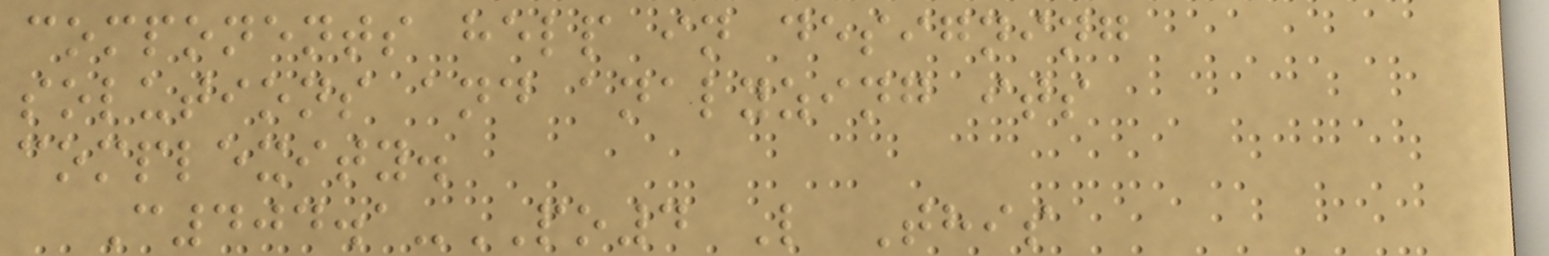components help in designing
solutions and analyzing its
complexity.
C404.1-PO4 L This
